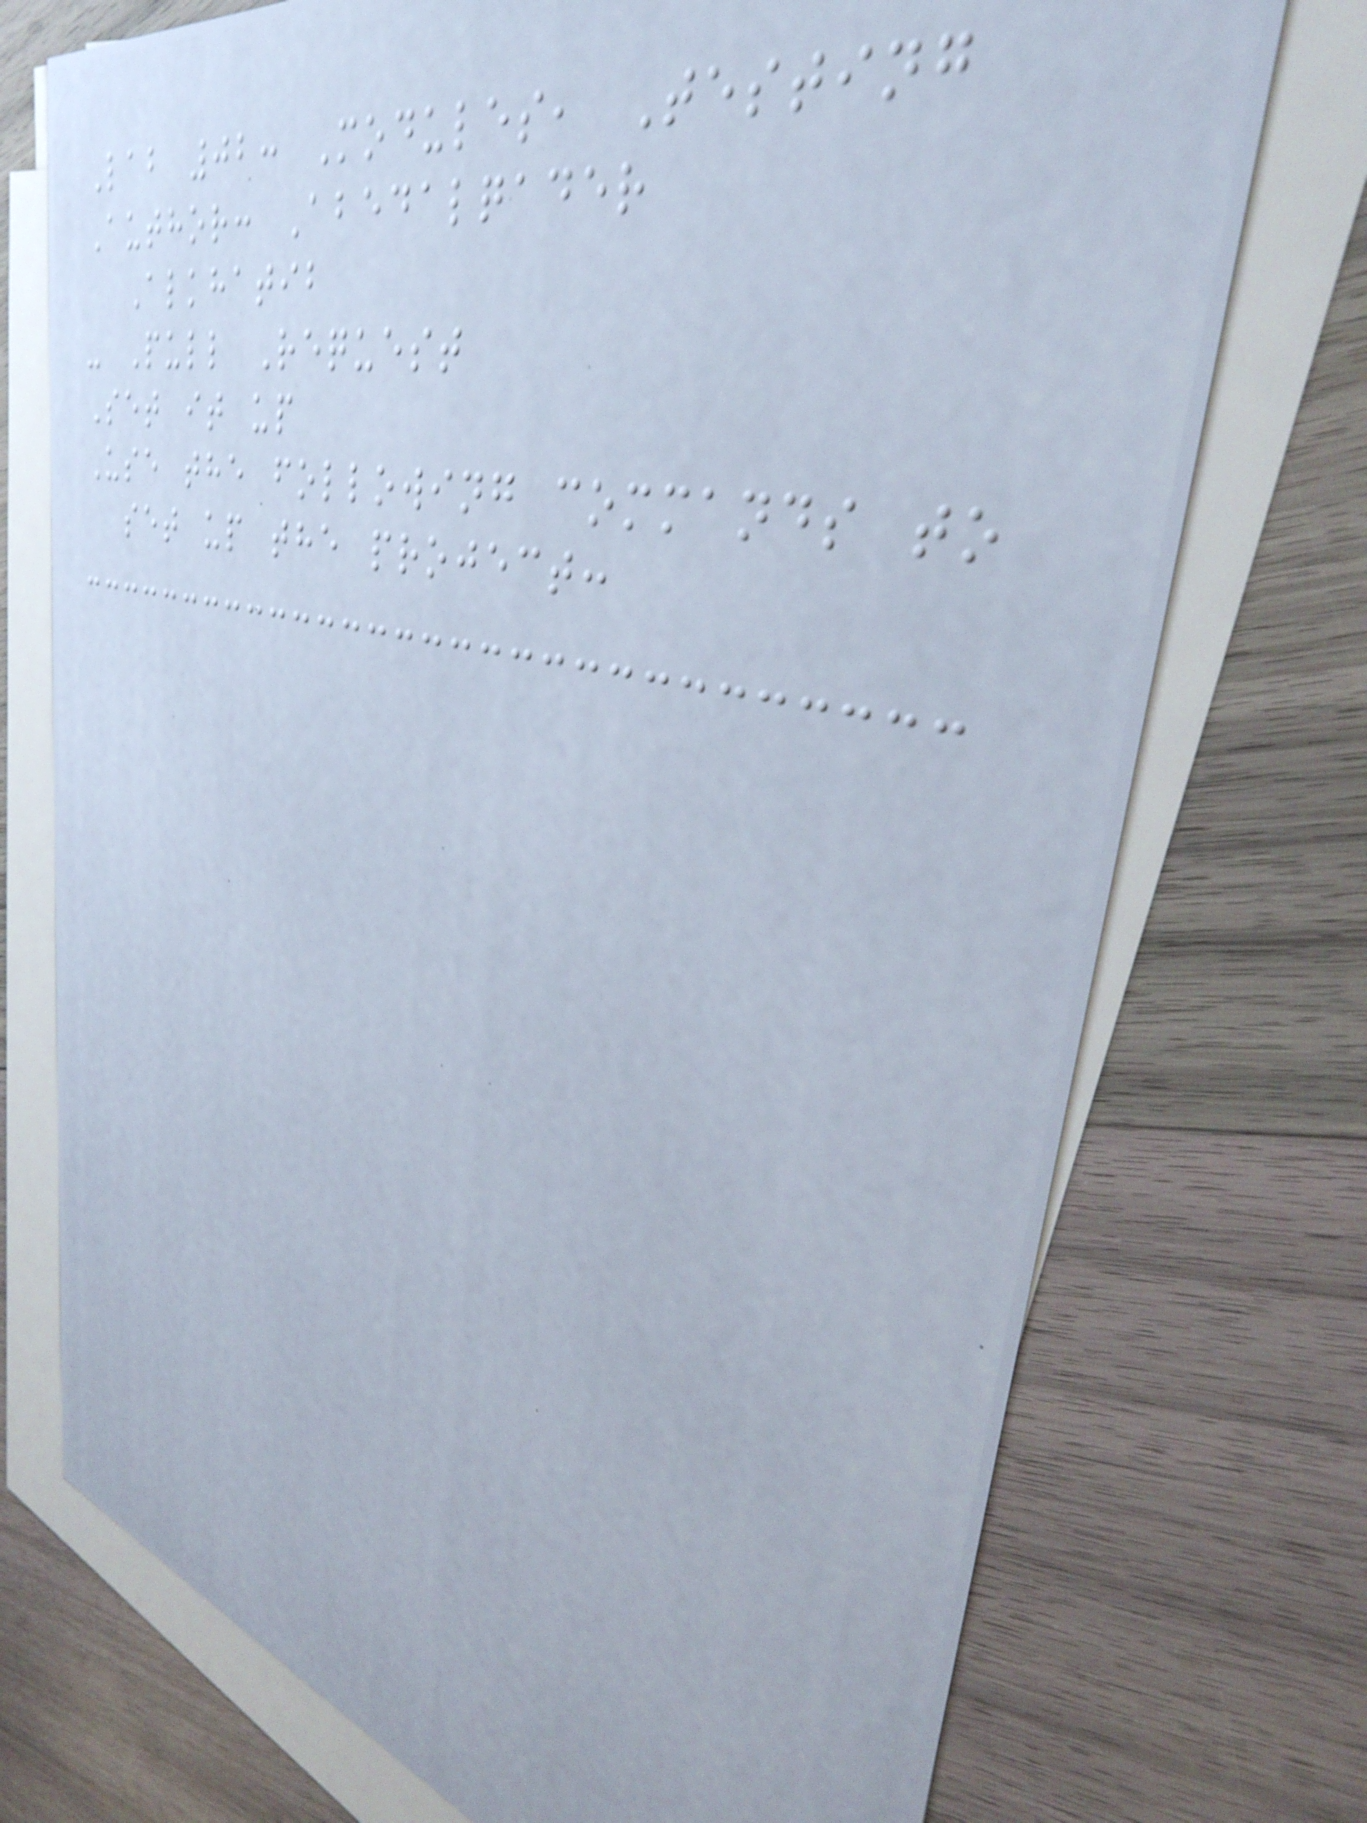Lab 02: Modules, Testing
Author: Abedalqader
Alkhatib
- Pull Request
Set it up
Use the following commands to
set up the project:
